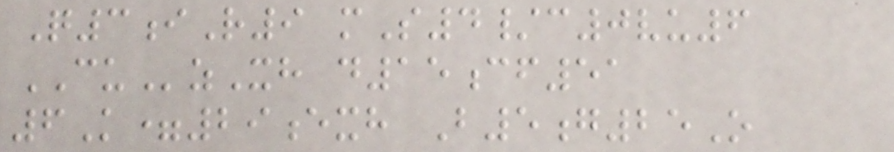Q3iR9 mS4/c0vu6
CUzXh d15cf51
6K=29exh B5g25O
